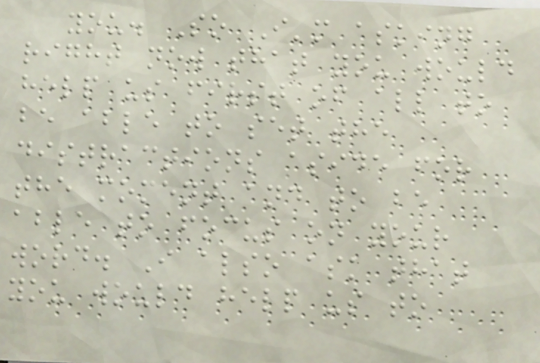you. So I'm asking
right now that you would
help us first of all to
be able to set the
distractions aside for
the moment and to be
able to focus on your
word. I also ask that
you would help us to
